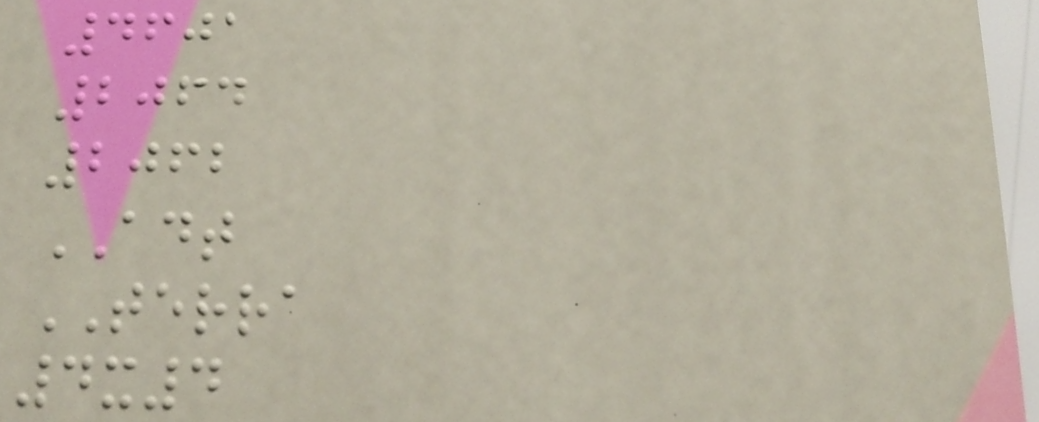4601
2064
2062
ADT
TERRA
4x4
